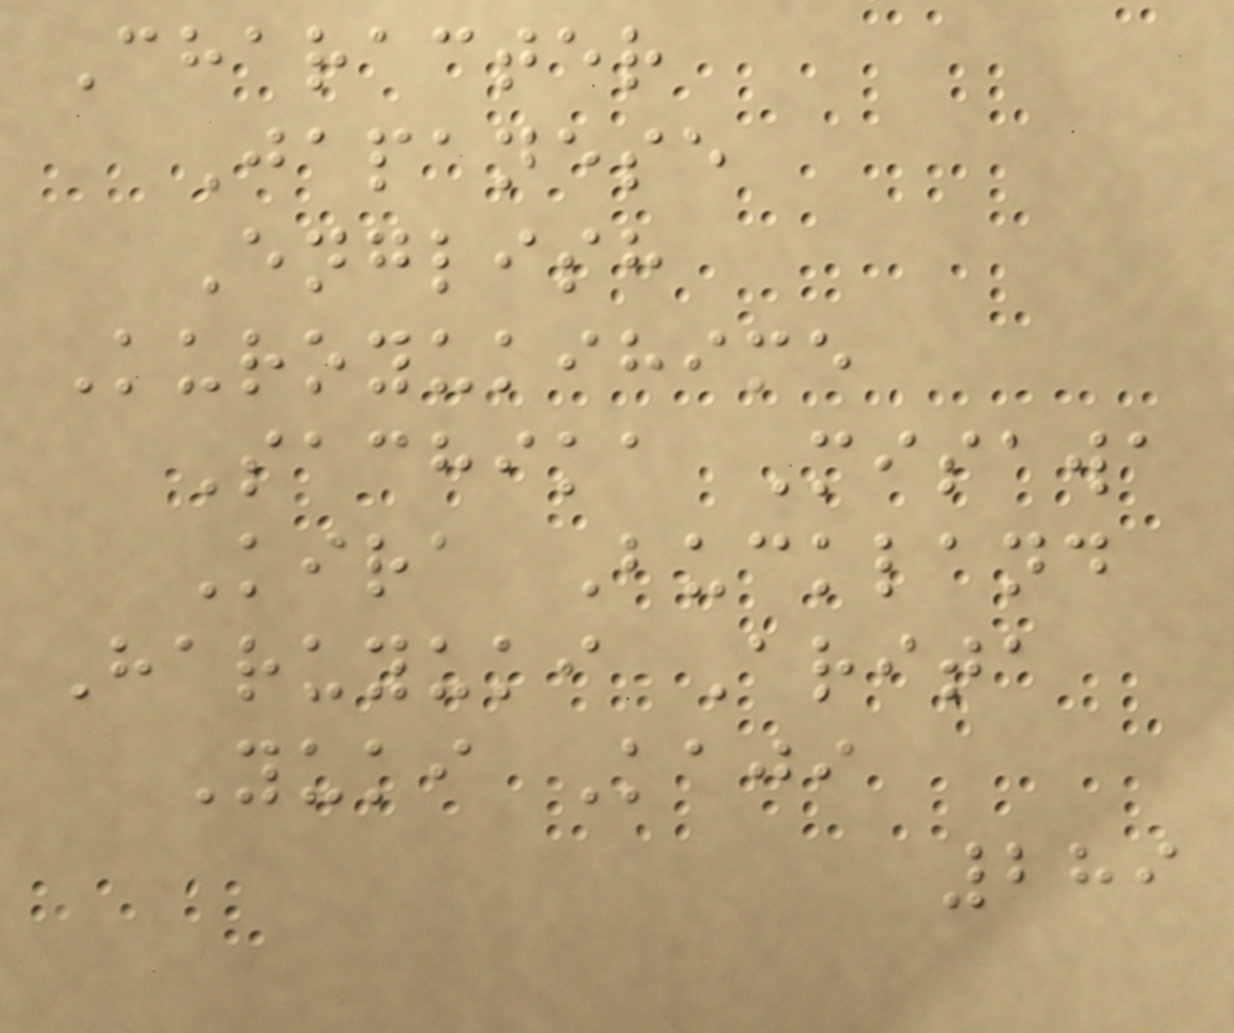Character
Japanese
English
Kuroyukihime
Sachika Misawa
Kira Buckland
Haruyuki Arita
Yuki Kaji
289
